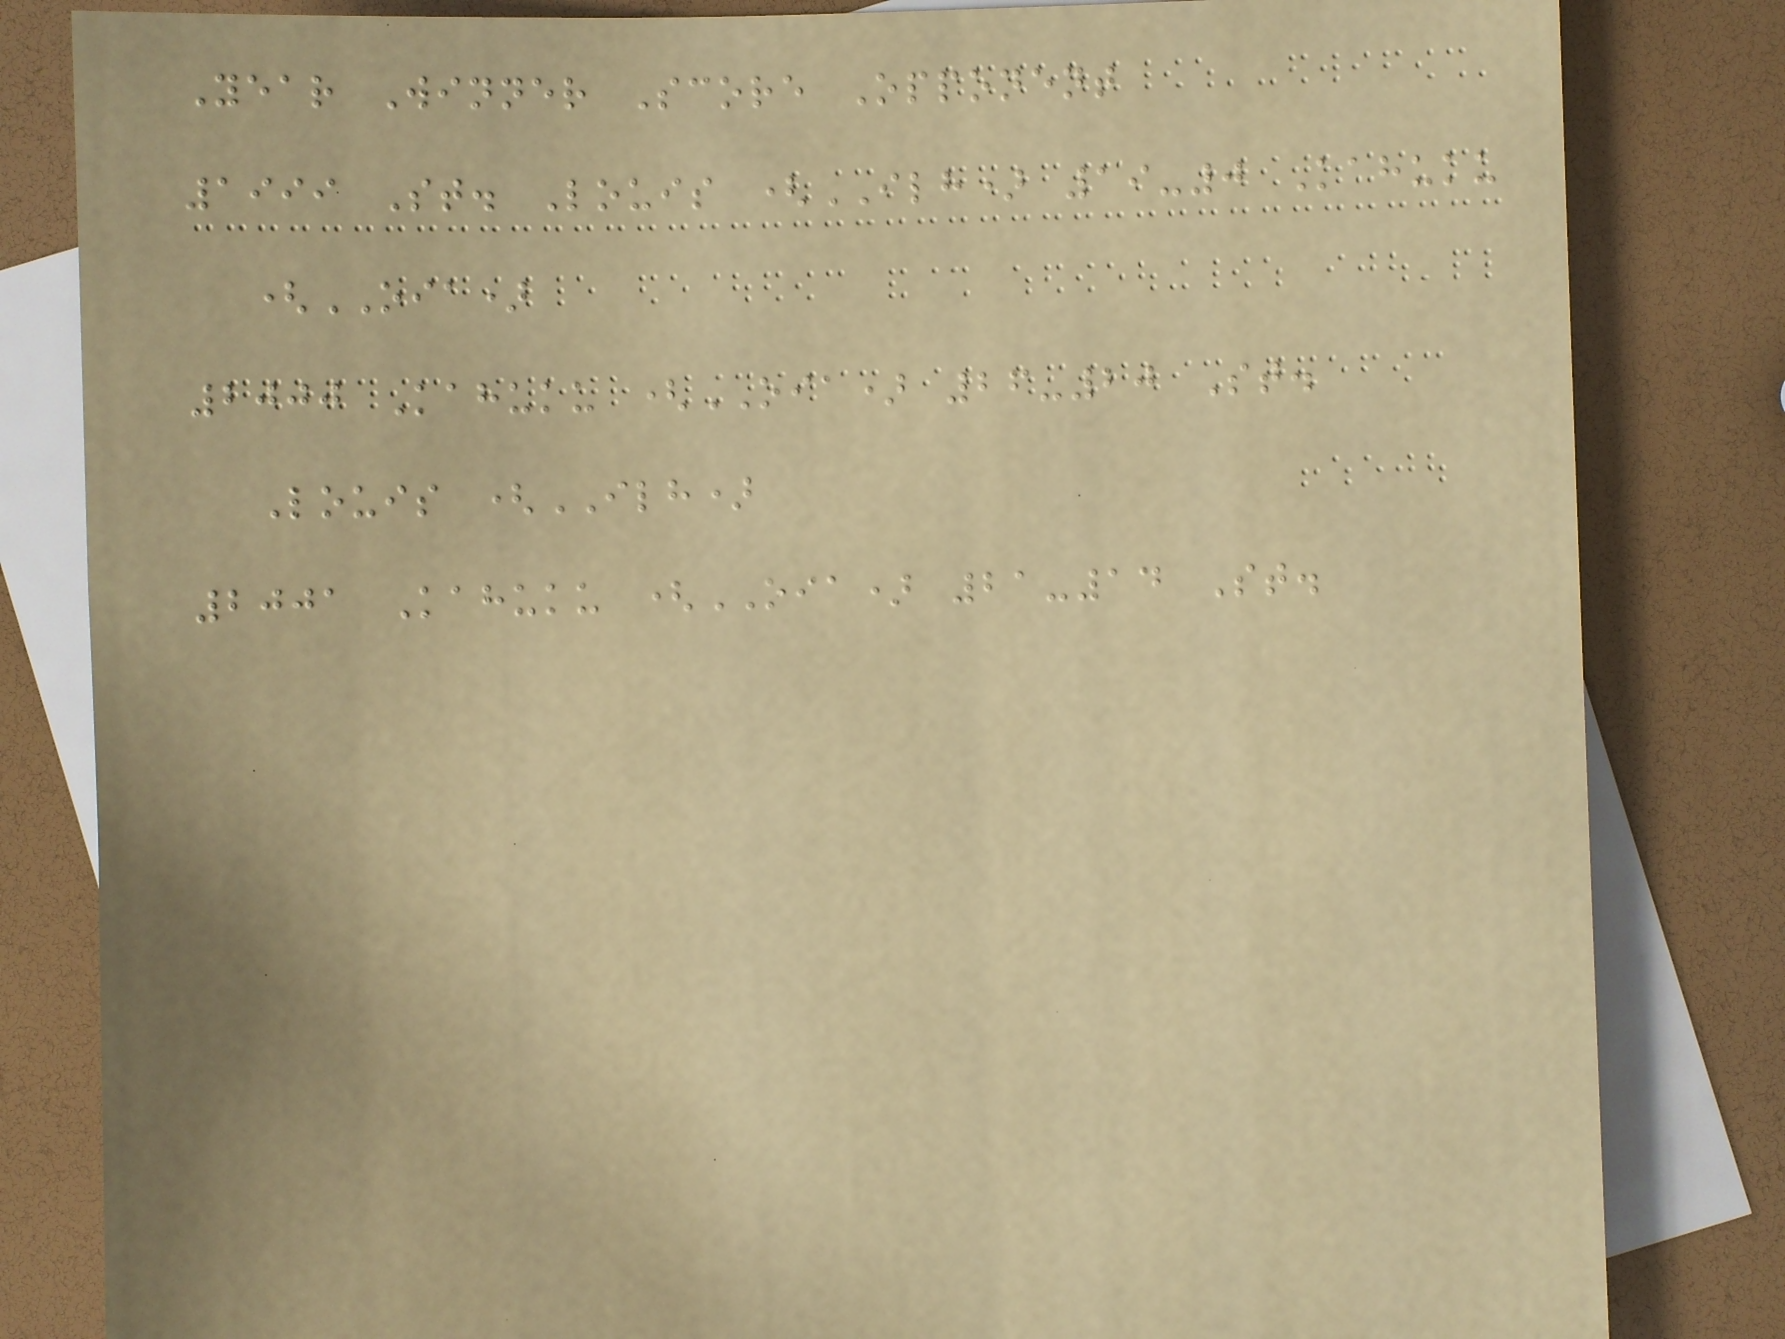Year Winner Score Opponent
1999 St. Louis (ILH) 19-0 Kahuku
(OIA)
2000 Kahuku (OIA) 26-20 St.
Louis (ILH)
2001 Kahuku (OIA) 21-14 St.
